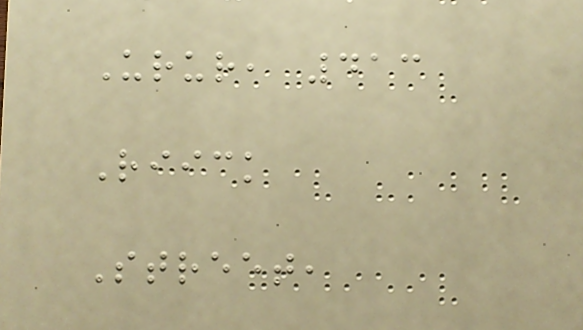Urur, 413
Riick
Street,
